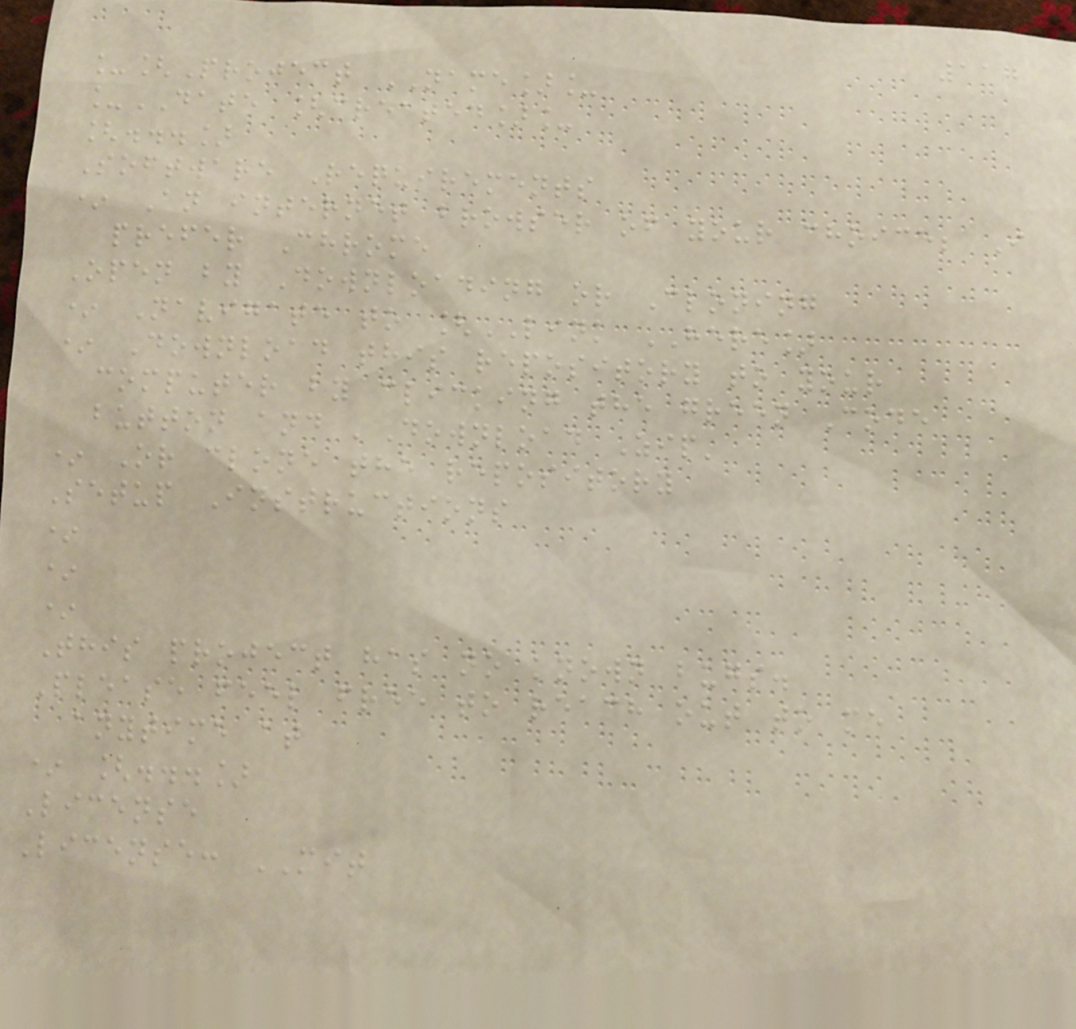117
_[Project NAME]_
_DATE [created]_
[...]
Software Requirements
* An internet browser of your choice; I
prefer Chrome
Open by Downloading or Cloning
* Navigate to [LINK HERE]
* Download this repository to your
computer by clicking the green Code
button and 'Download Zip'
* Or clone the repository
Setup Instructions
*
*
*
This project has no known bugs.
Please feel free to reach out to me
anytime at
* [...]
License
License: MIT
